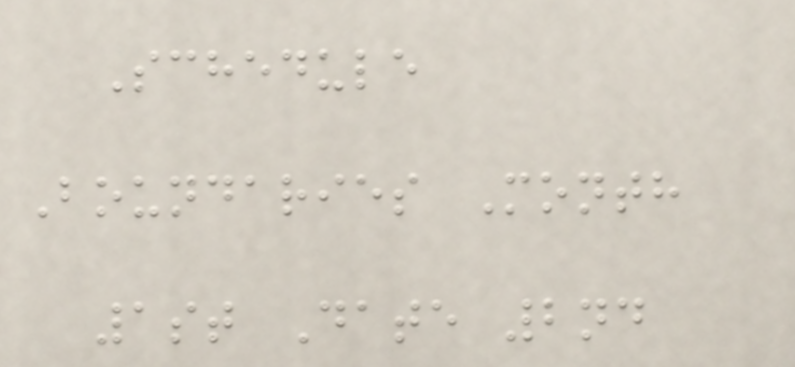Schedule
Boundaries Month
1st Date 2nd
